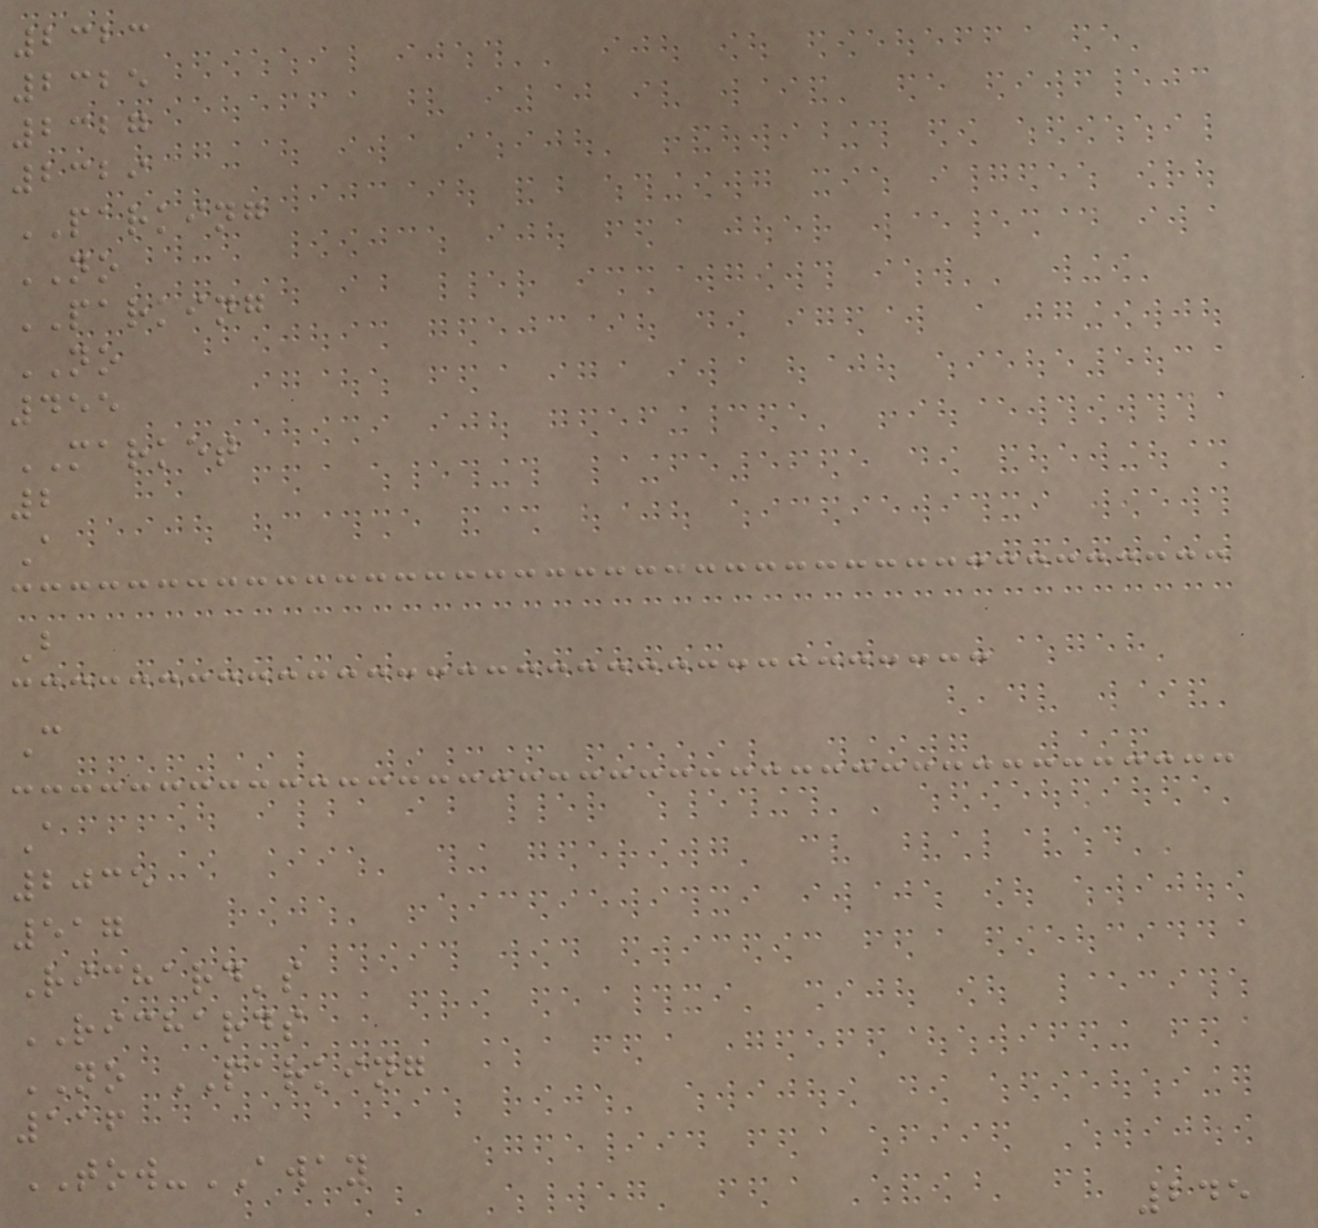2323
2325
2327
2329
PARKING
NO
PARKING
NO
455
MARKET
2
A
B
C
A
2035
517
Richard's
RICHARDS
NO PARKING
116
TOW-AWAY
245
